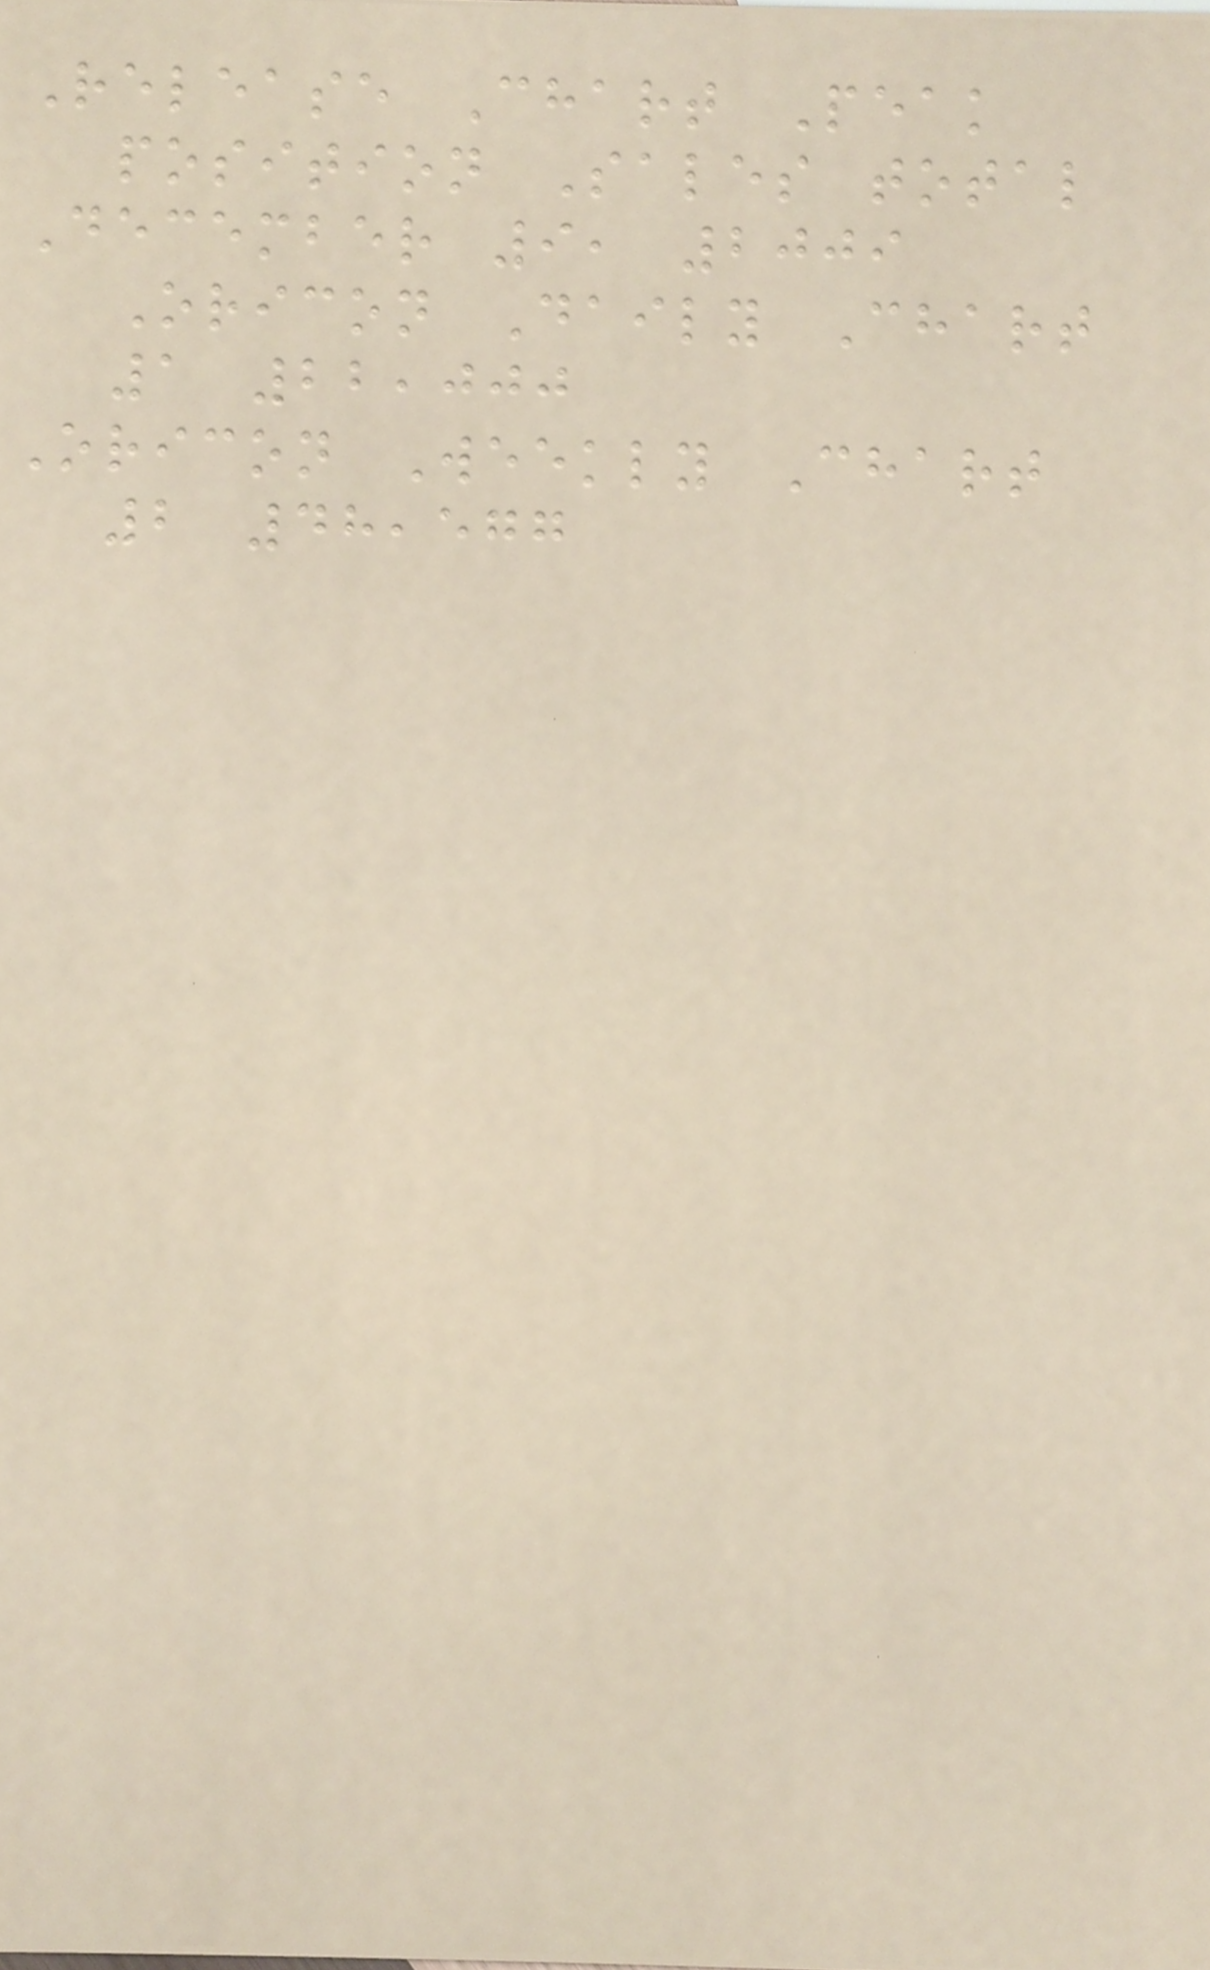Release Chart Peak
position Sales total
December 9, 2009
Oricon Daily Chart
1 22,000
Oricon Weekly Chart
2 48,577
